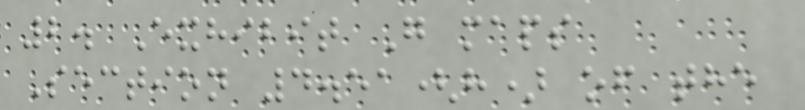2. Exhibit G maps
Section 4.51(h) of the
